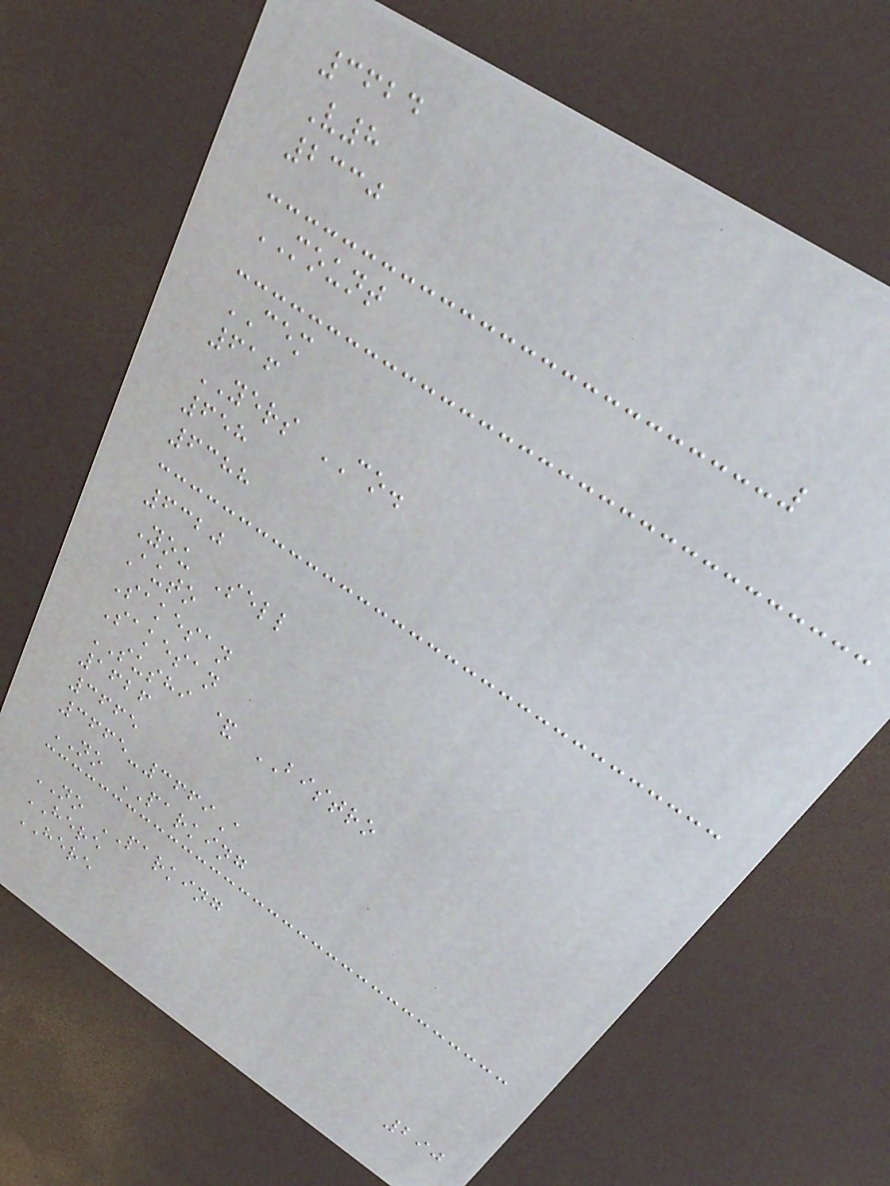3624
V8
2330
MOUNT
CEM
616
YERS CO.
658
6388
6320
You Sell
Auto
Sakesan
Sakesan
SUSHI & BISTRO
1626
3665
3665-3669A
NO PARKING
NO PARKING
HERE
HERE
290
